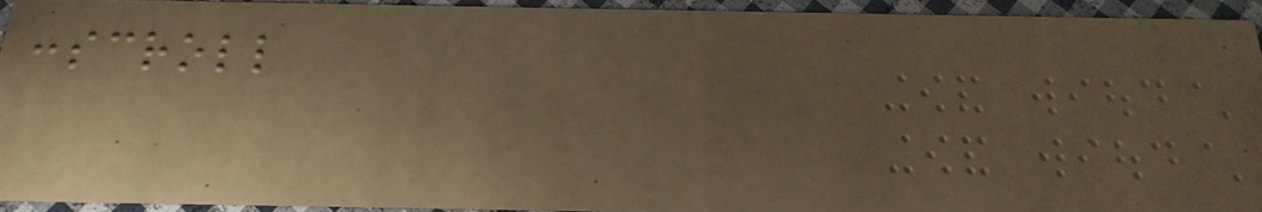:scroll
